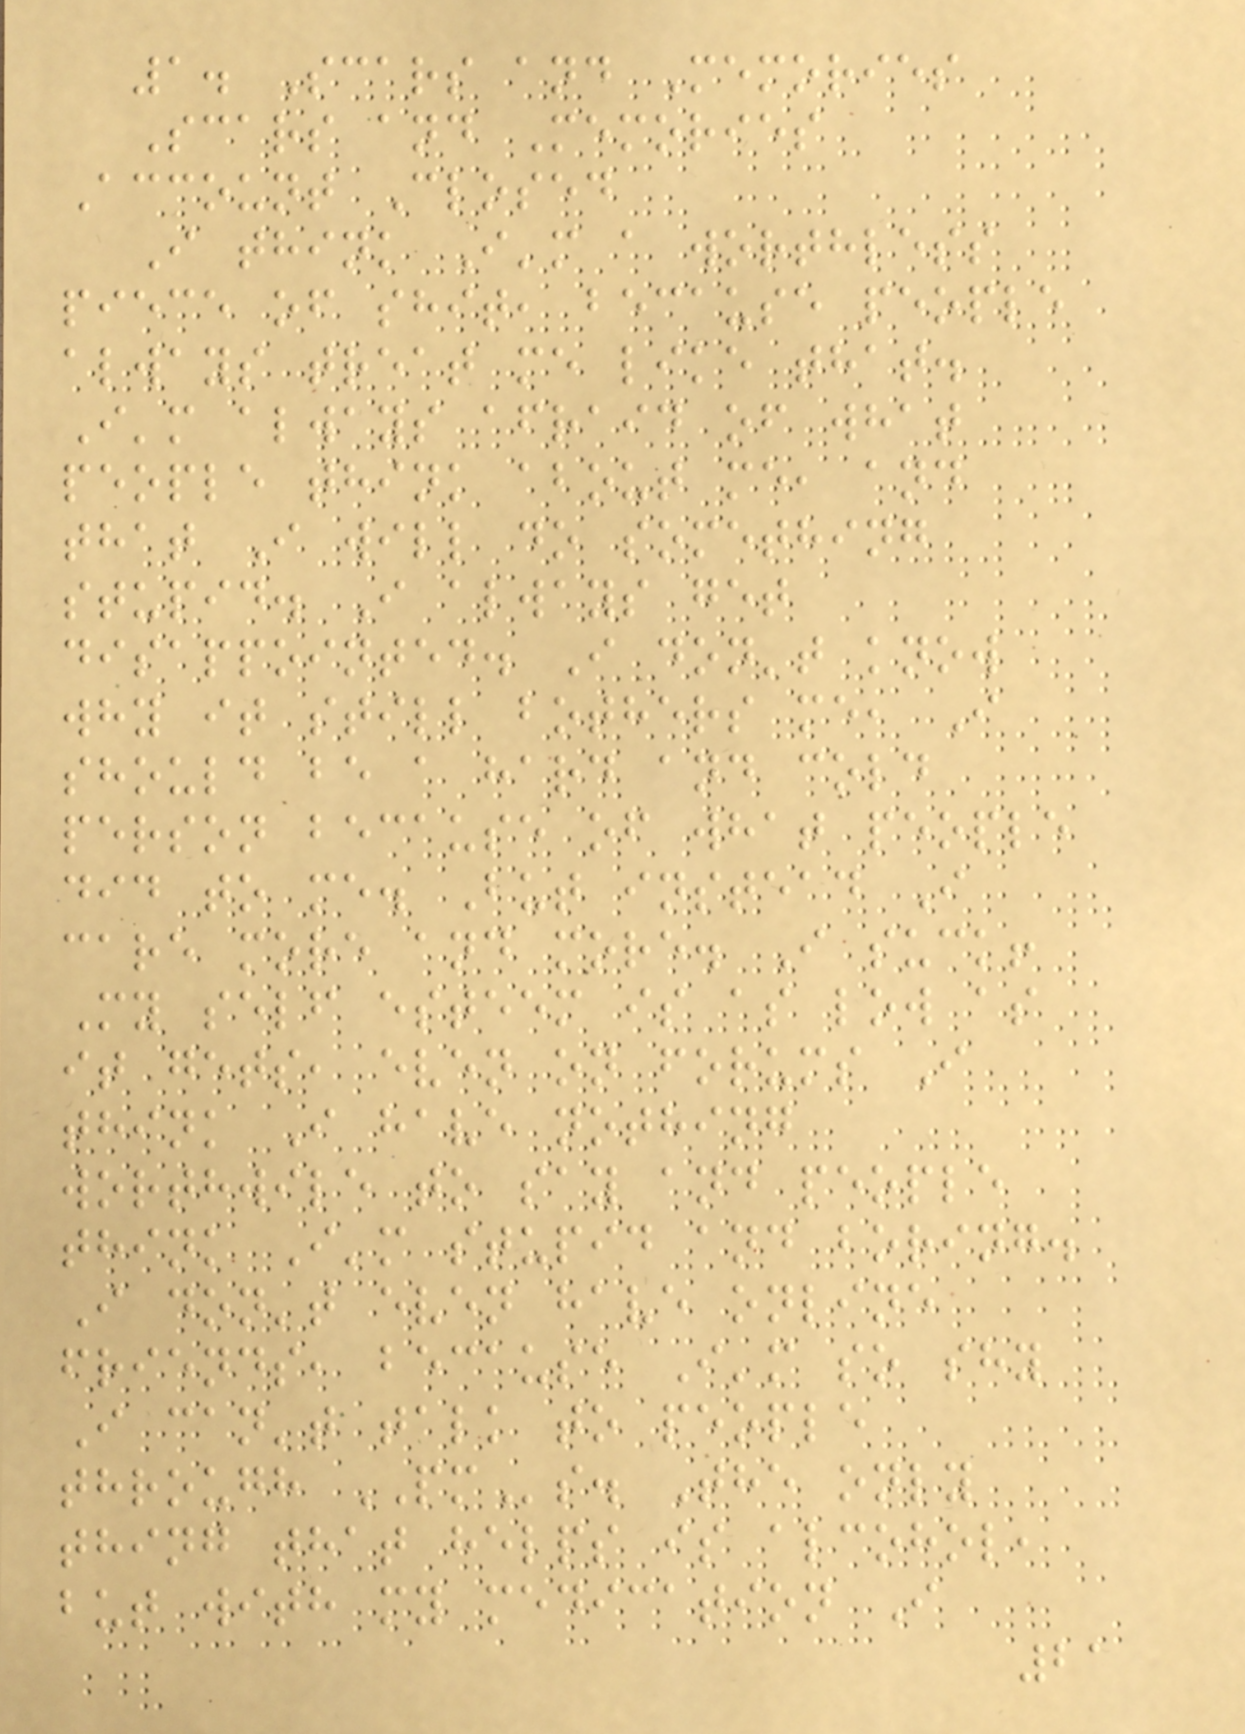1. Scars and Memories
Scars and Memories
Account Closed
I think I'm a worthless
piece of shit, because people
always treat me like that.
I'm always afraid of what
people think about me, and
that I will do something
stupid. I always get
disappointed. I don't know
why it still bothers me, I
should be a hard and cold
person because of what people
did to me. But instead I
care more and more. I suck!
My self esteem is as low as
it gets, even on forums I
think I have nothing
worthwile to say and people
think I'm stupid and boring.
I don't even have online
friends, because I'm so shy
I can't talk to people
through PMs. The only
thing that helps is alcohol,
but with my medication I
21
